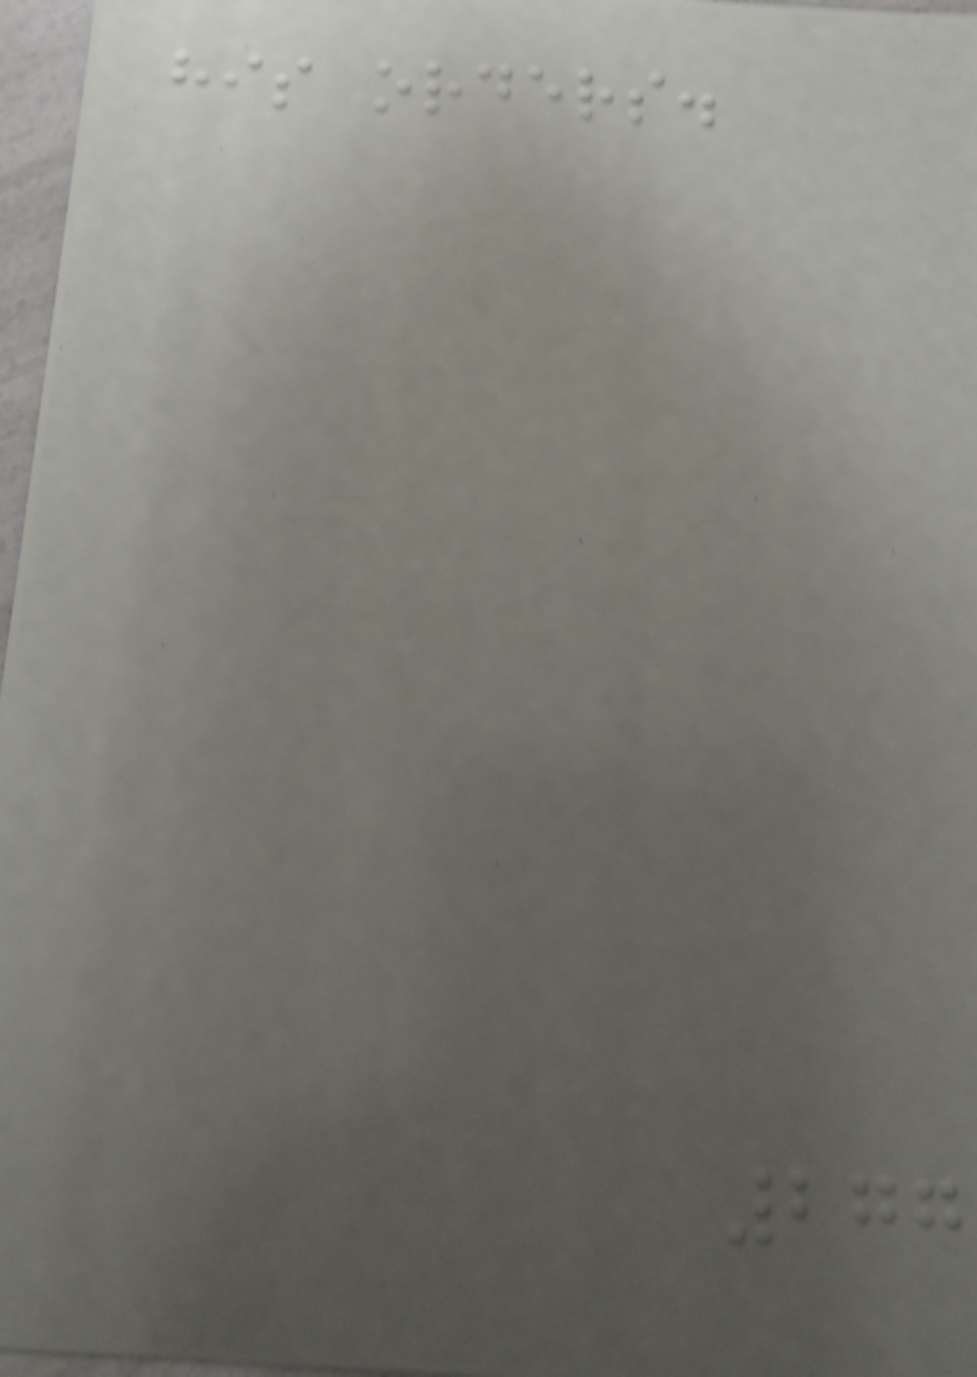his orders.
277
